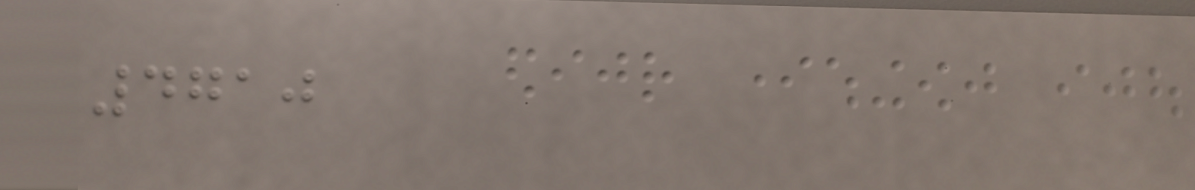4710
